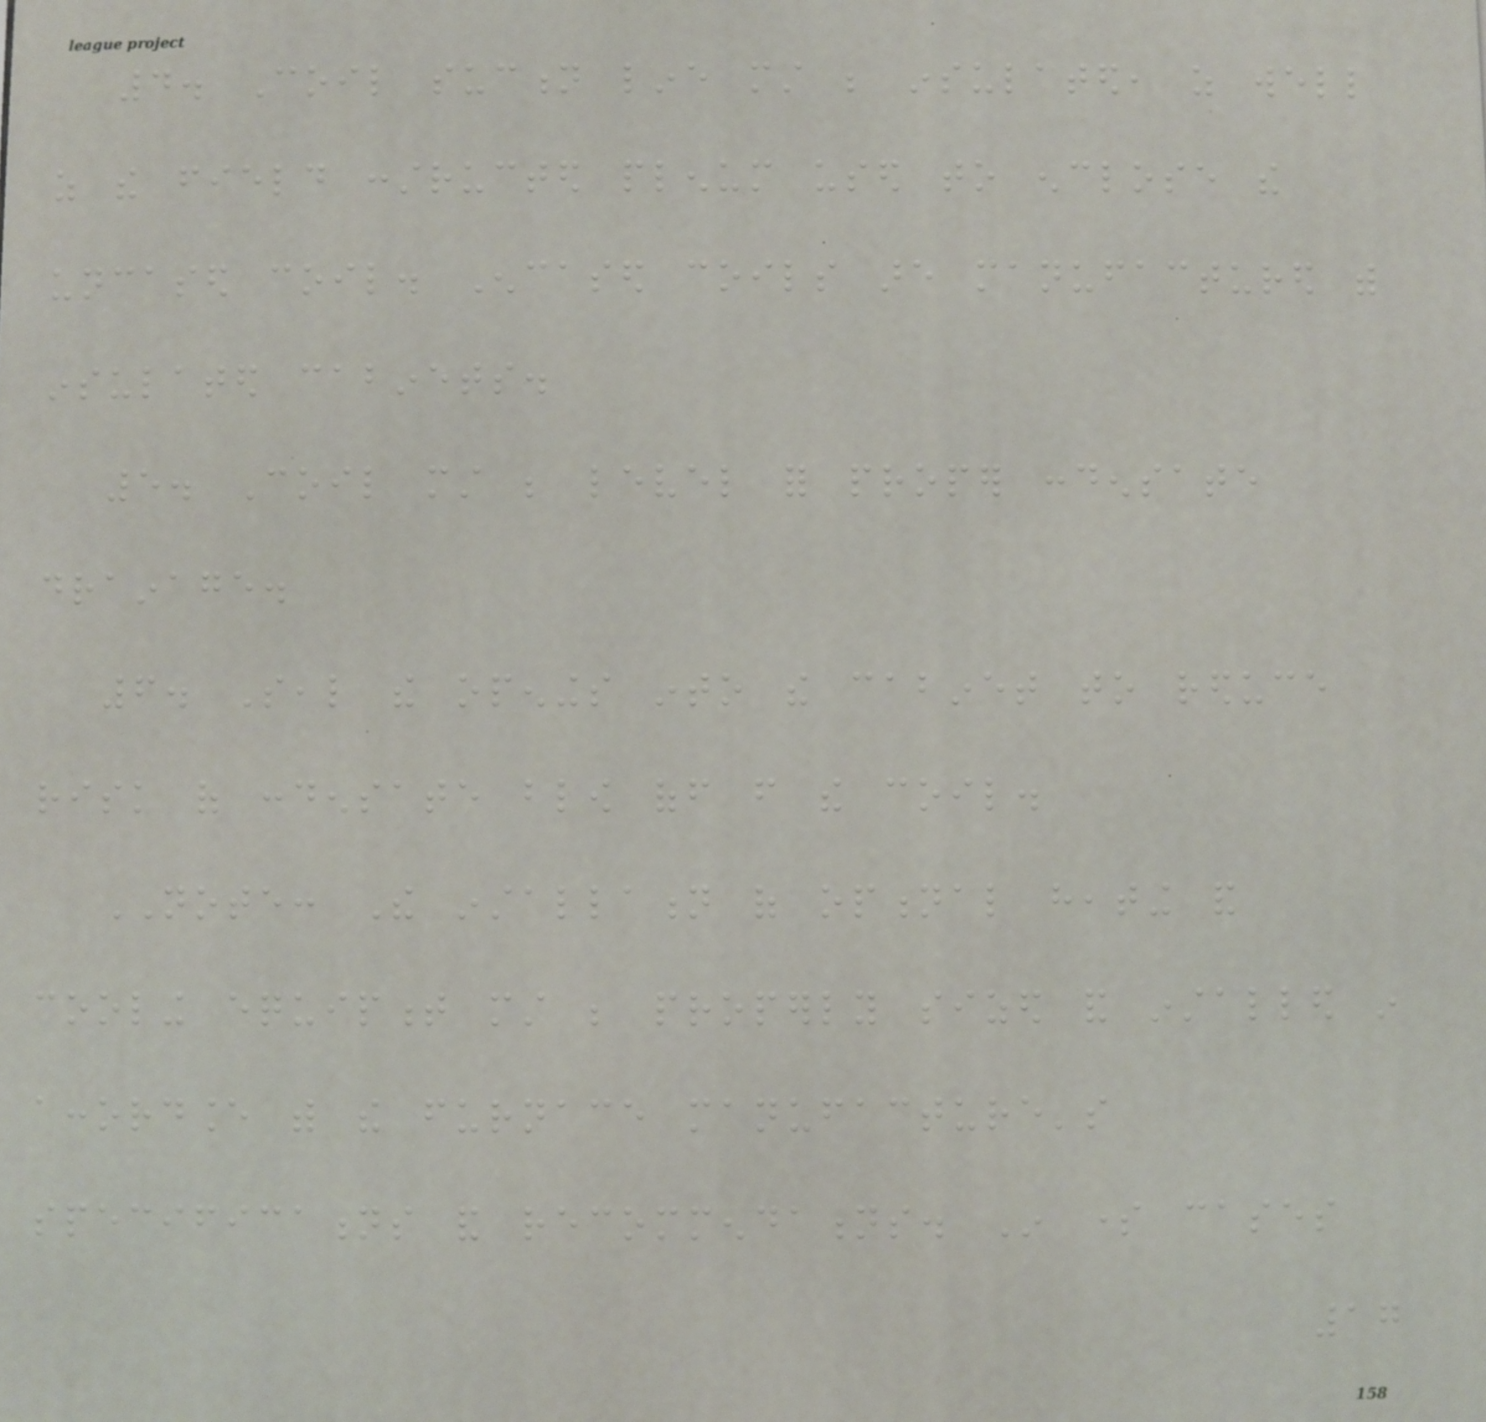4. Coil suction line must be insulated, as well
as the field constructed plenum used to enclose the
uncased coil. Encased coils are manufactured with
insulated cabinets.
5. Coil must be level for proper condensate
drainage.
6. Seal the openings into the cabinet to reduce
risk of condensate blow off from the coil.
NOTE: The installation of optional heating and
cooling equipment must be properly sized and installed in
accordance with the furnace manufacture's
specifications and recommendations. In some cases
17
